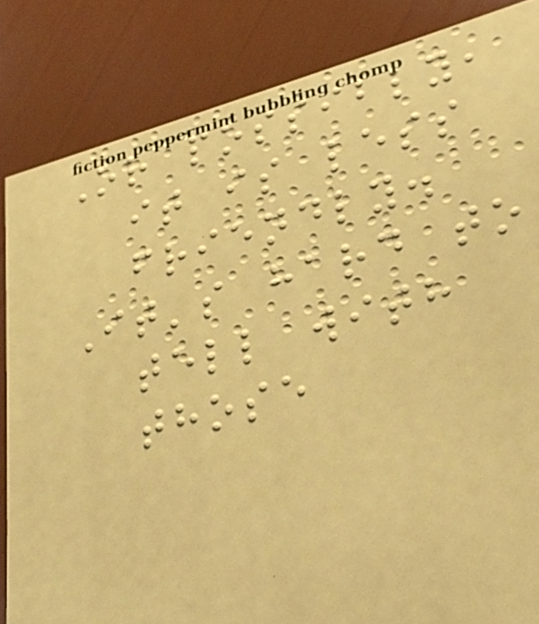Or possibly,
it is less
friendly.
It's hard to
tell with
those
